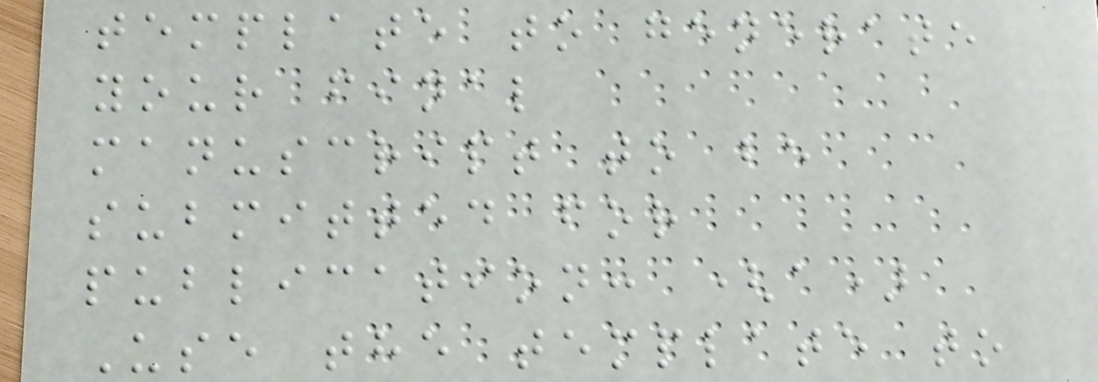template to generate
your final
manuscript to be
submitted for
publication: (a)
Use the template to
